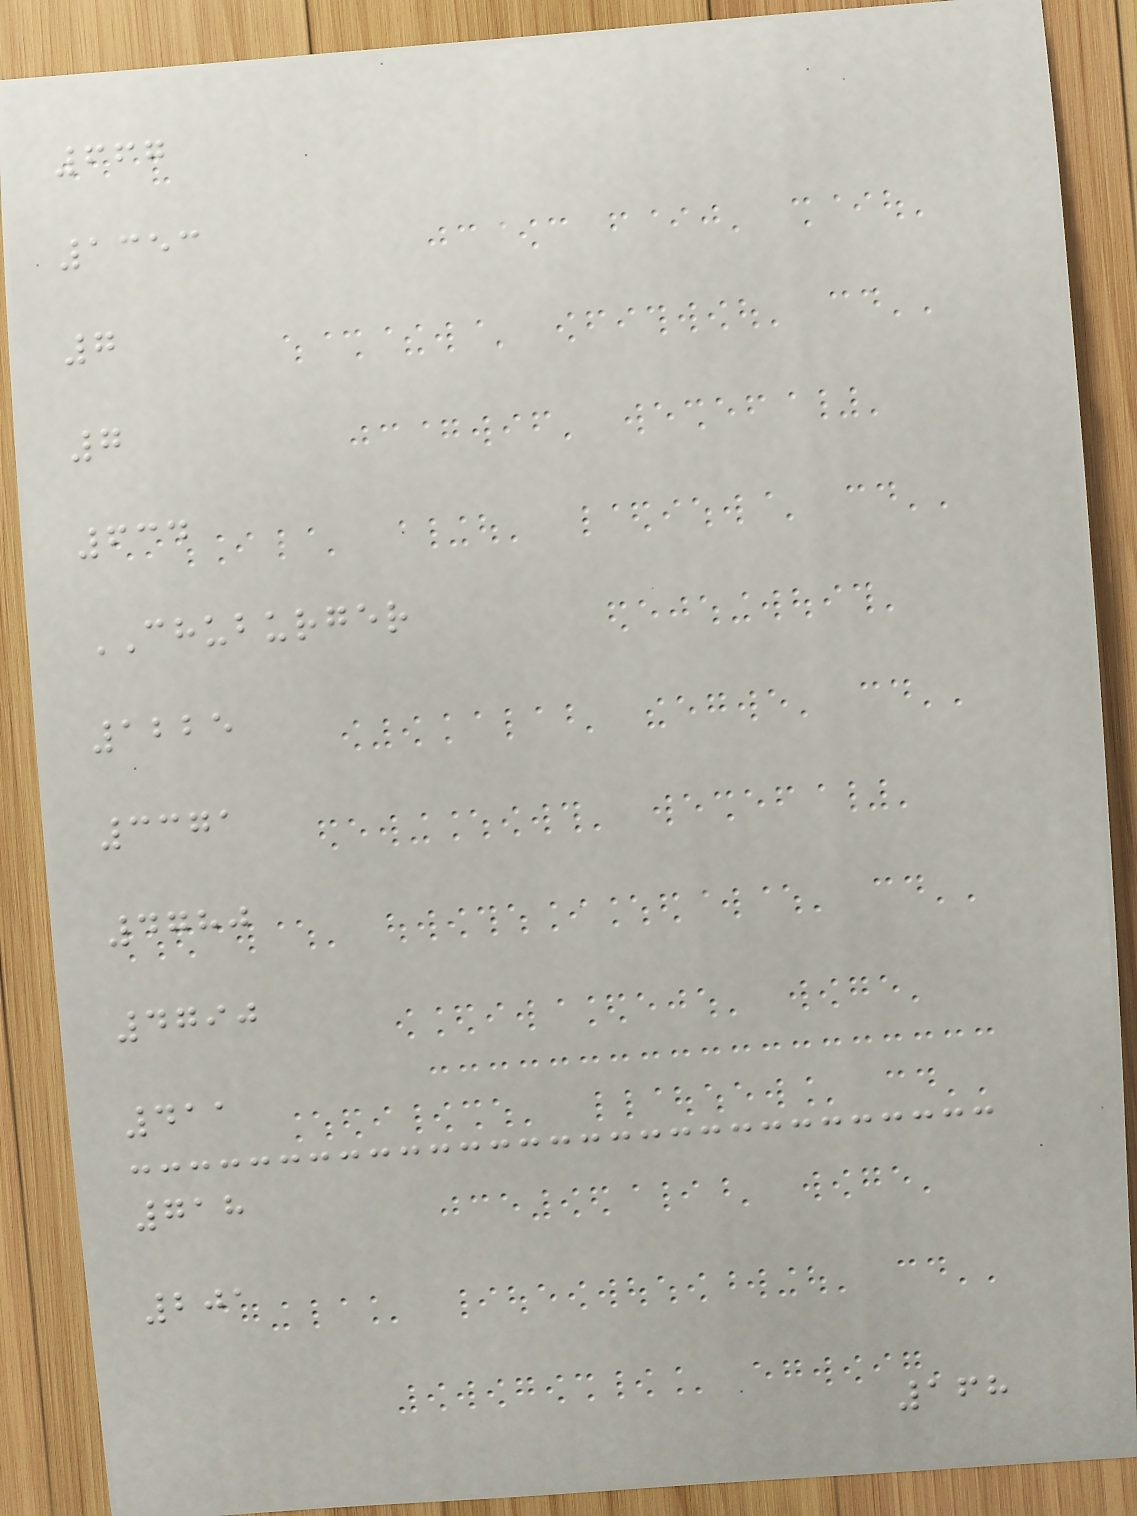667
1353
7
7
634
CHUBURGER
1225
3371
4780
4790
411
718
201
168
